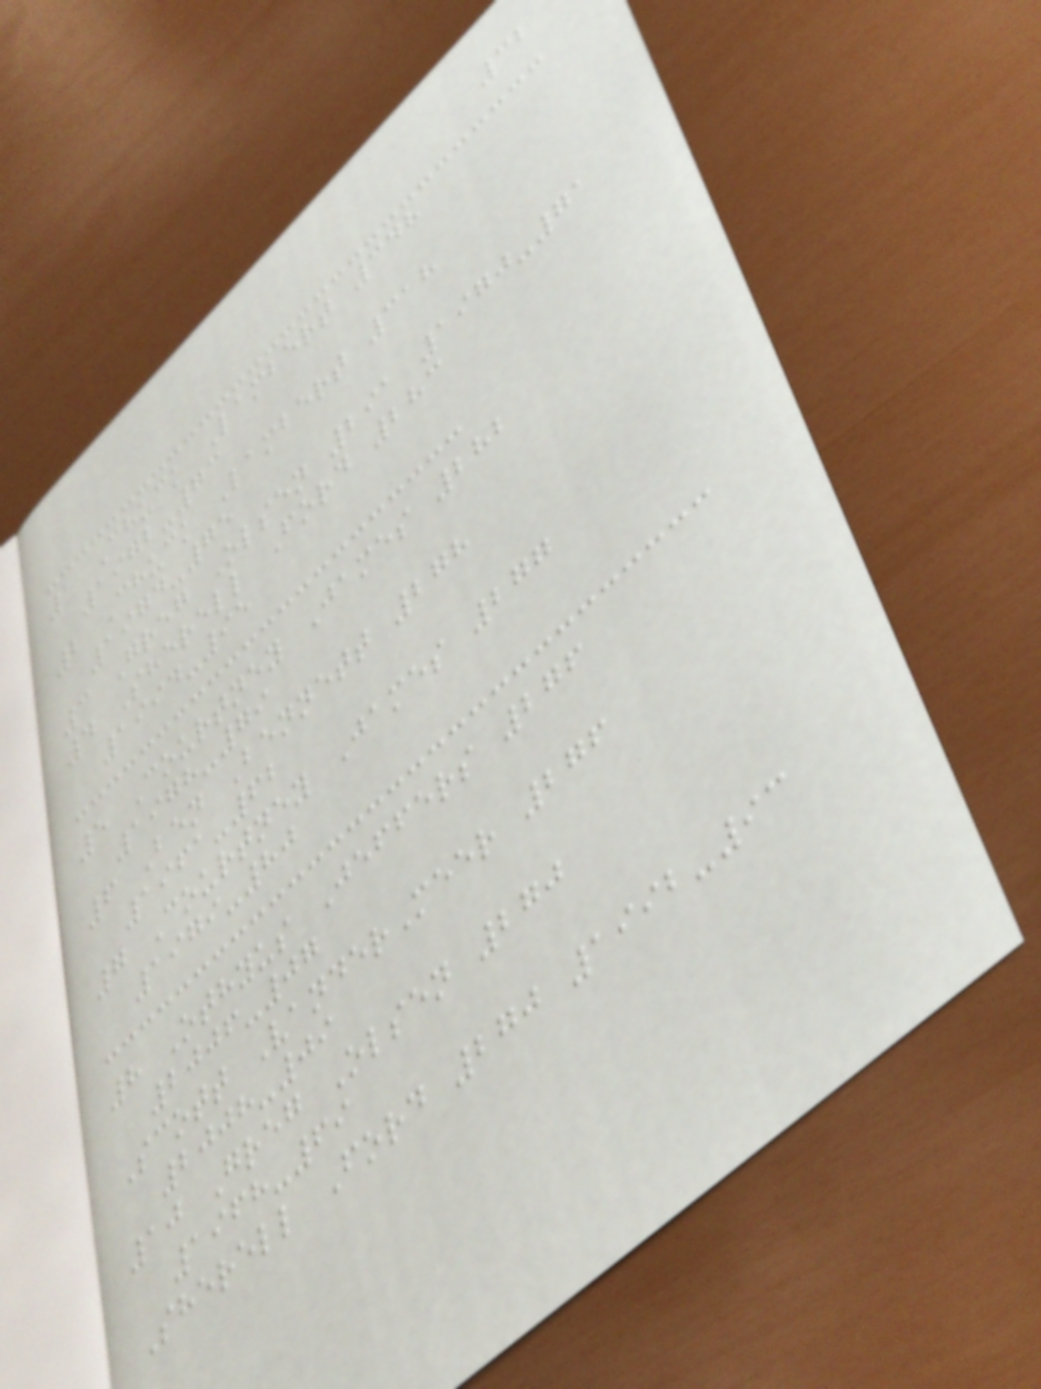32
1 Chuck Lambert 348
1972-73
2 Chuck Lambert 318
1974-75
3 Greg Olsen 291 1970-71
4 Sherell Ford 283
1994-95
5 Courtney James 282
1978-79
6 Ben Bennett 278
1961-62
7 Courtney James 277
1979-80
8 Othyus Jeffers 276
2006-07
Scott VanderMeer 276
2008-09
10 Greg Olsen 270
1968-69
Sherell Ford 270 1992-93
